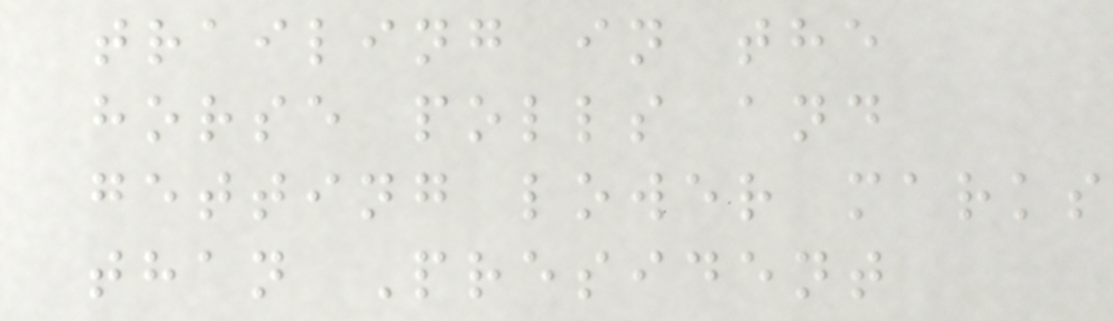trailing in the
horse polls and
getting lower marks
than President
